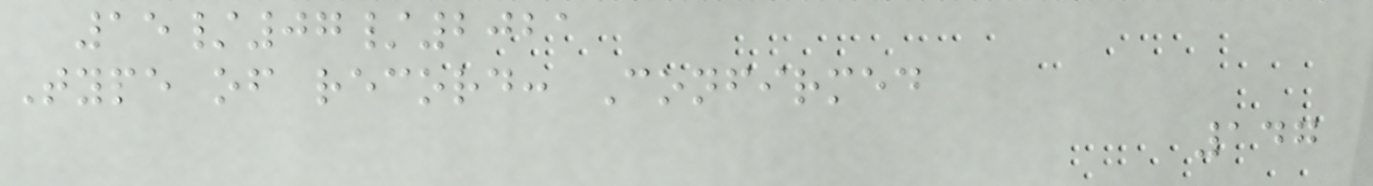15/07/2021
Type of record: Confirmed
147
